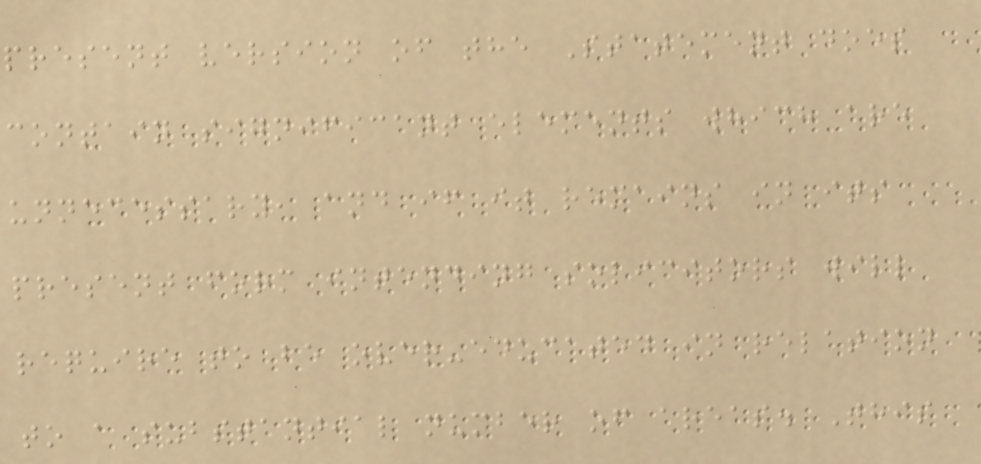present version of the Statement does
contain significant elements which are
unnecessary, and if it remains in its
present form intending solicitors will
require to be over-educated in relation
to a substantial number of areas. This
